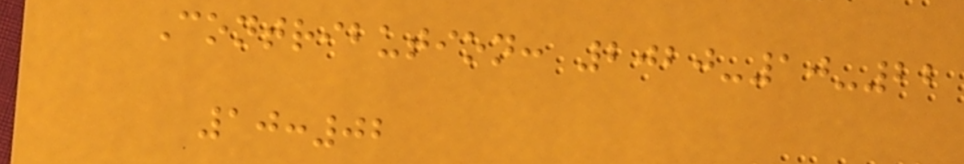Contribution: 2020-10-22
10:02
